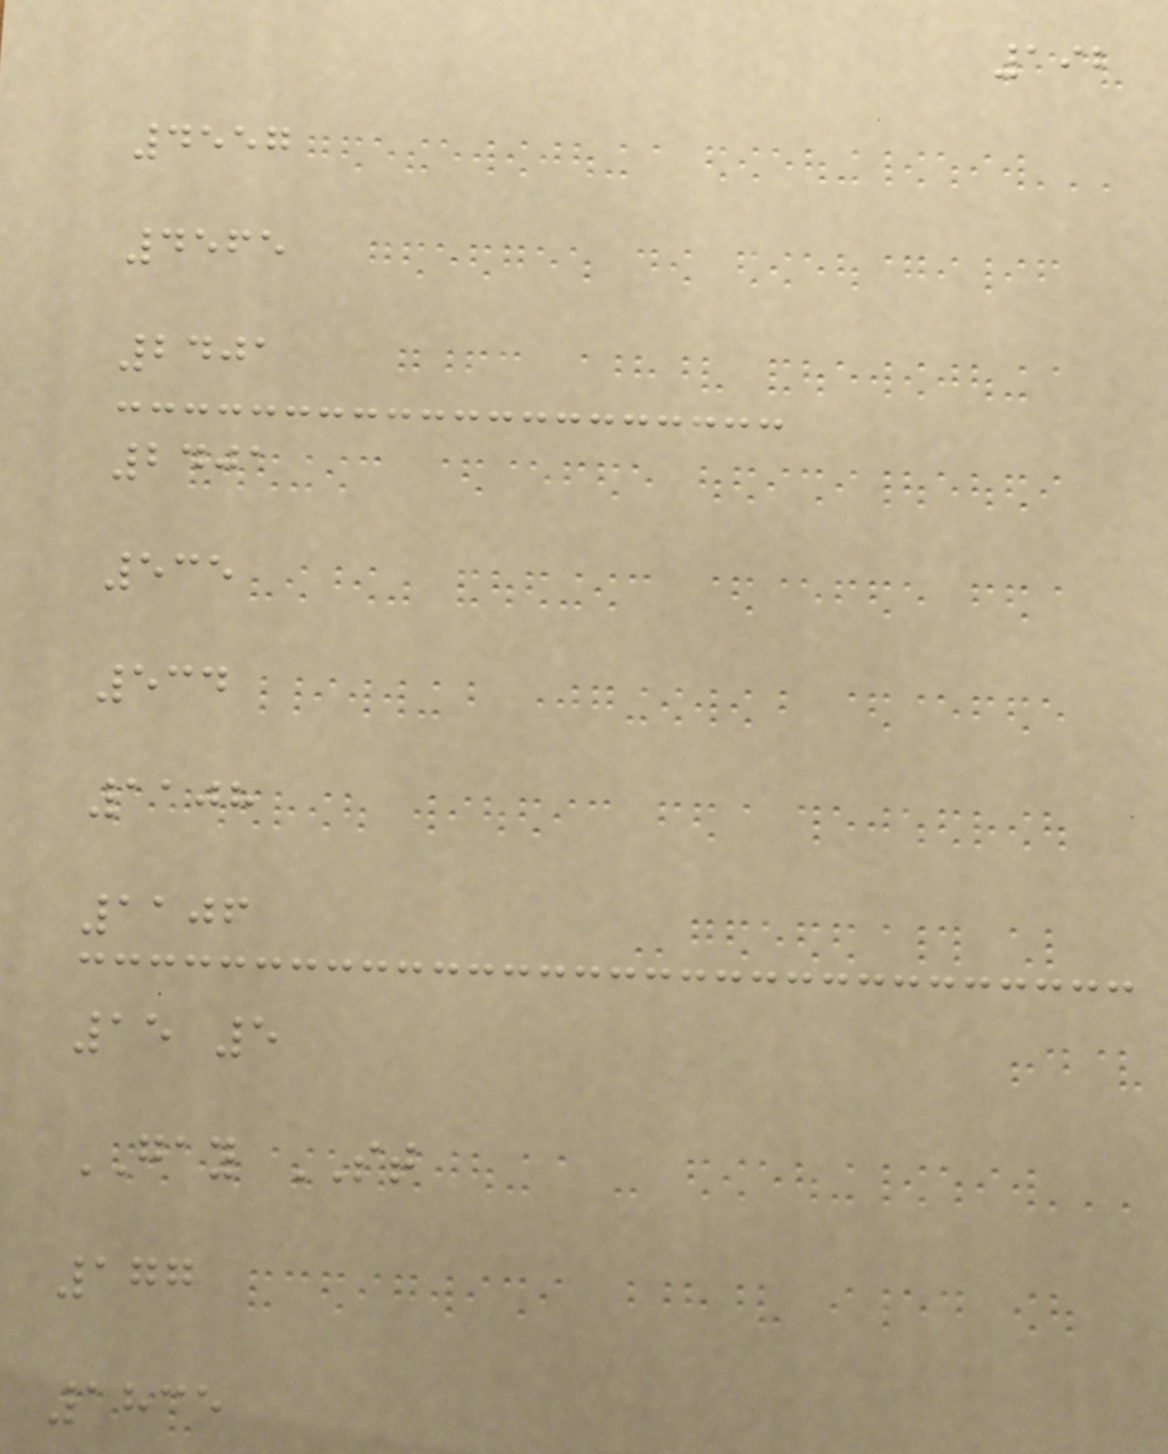192
4557
4565
2401
2401
535
534
1108
1106
15 5
GAY ST
177
1835
